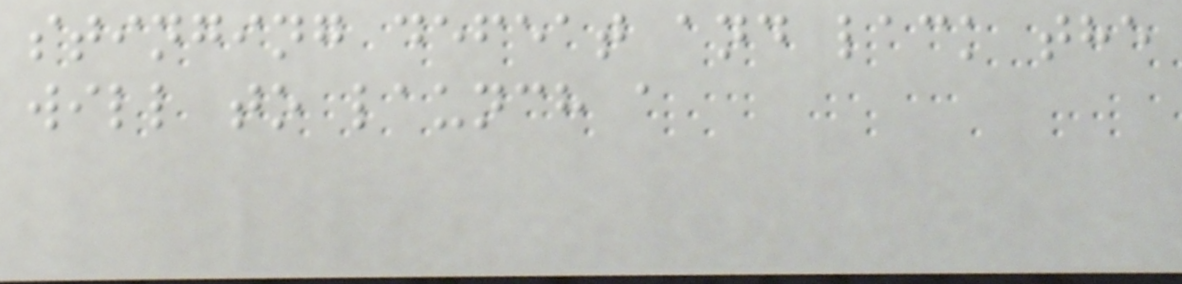stinging defeat and lack the
will to launch a
